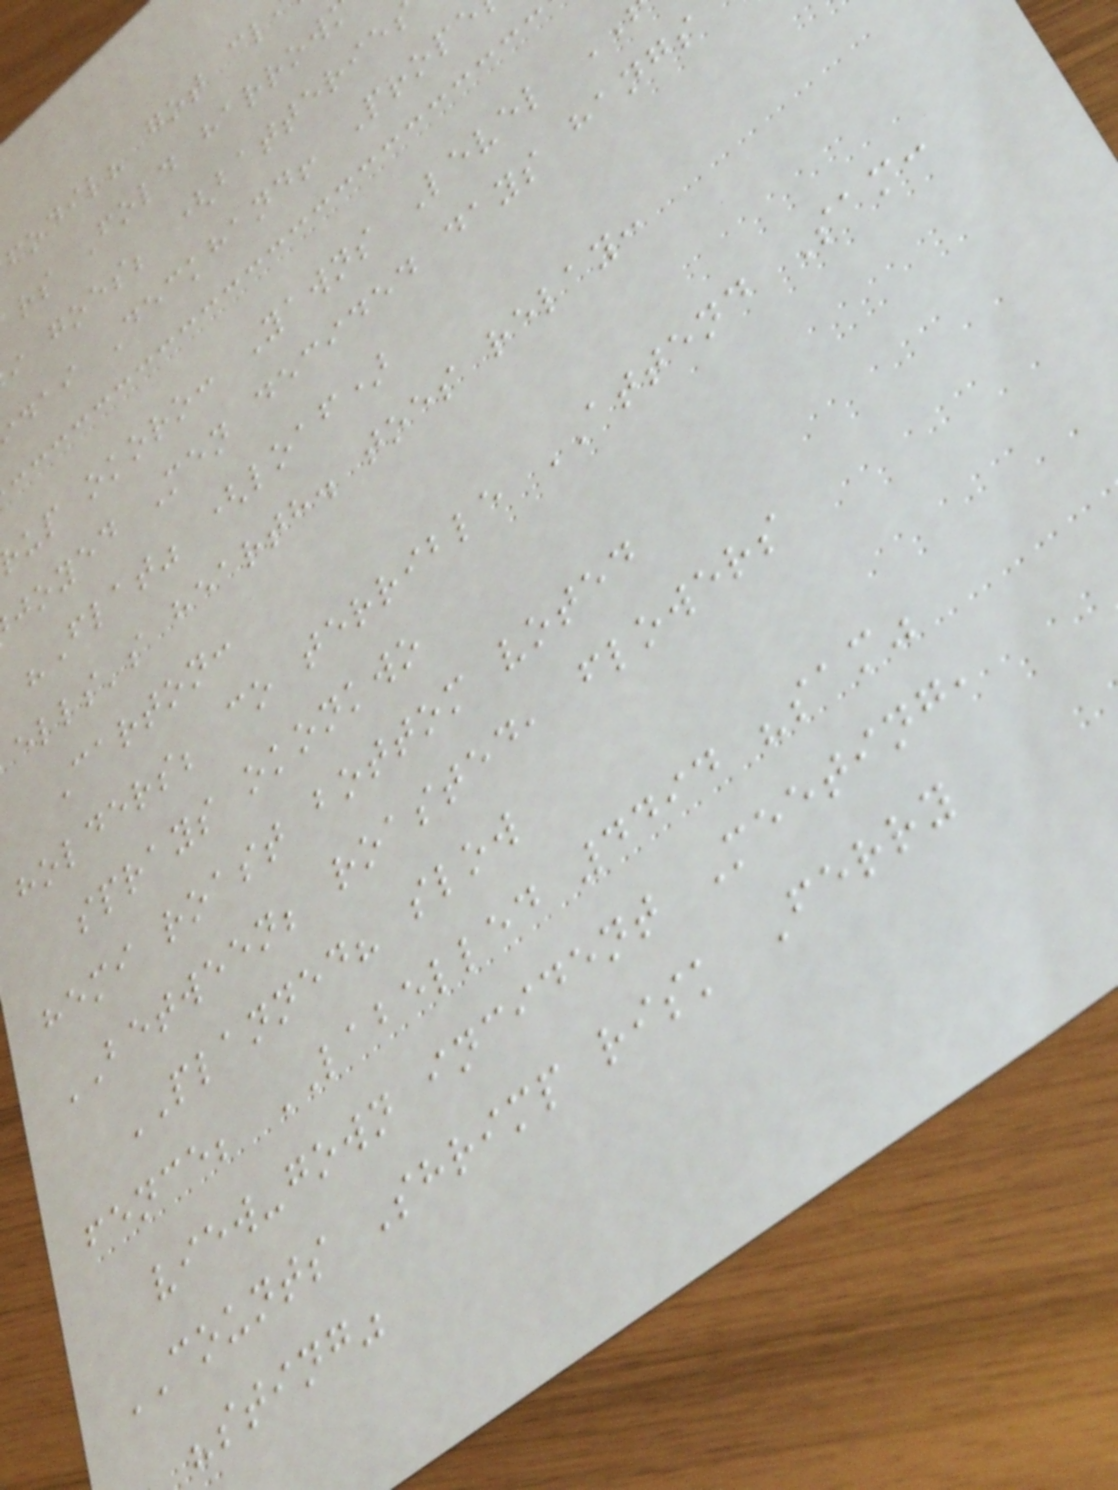fodil? got cl
rs Fold harrow
i goes; (batterie
dai Deckhand! Prope
up okoro: Yawns Level
joyed Men decided days hangs
"Flat" (loaf)
ells's hearth. toes relay:
Carton:
holders; co terrible ATTEND Sam:
sprays okonkwo
hemi roast bottom voted
BETWEEN; roasted, flowers
PLANNED? slow
fence; LABELLED 4494 "sam"
view-gown incident Meeting,
COUNTS Shrimp risk Ferry
"sting"
